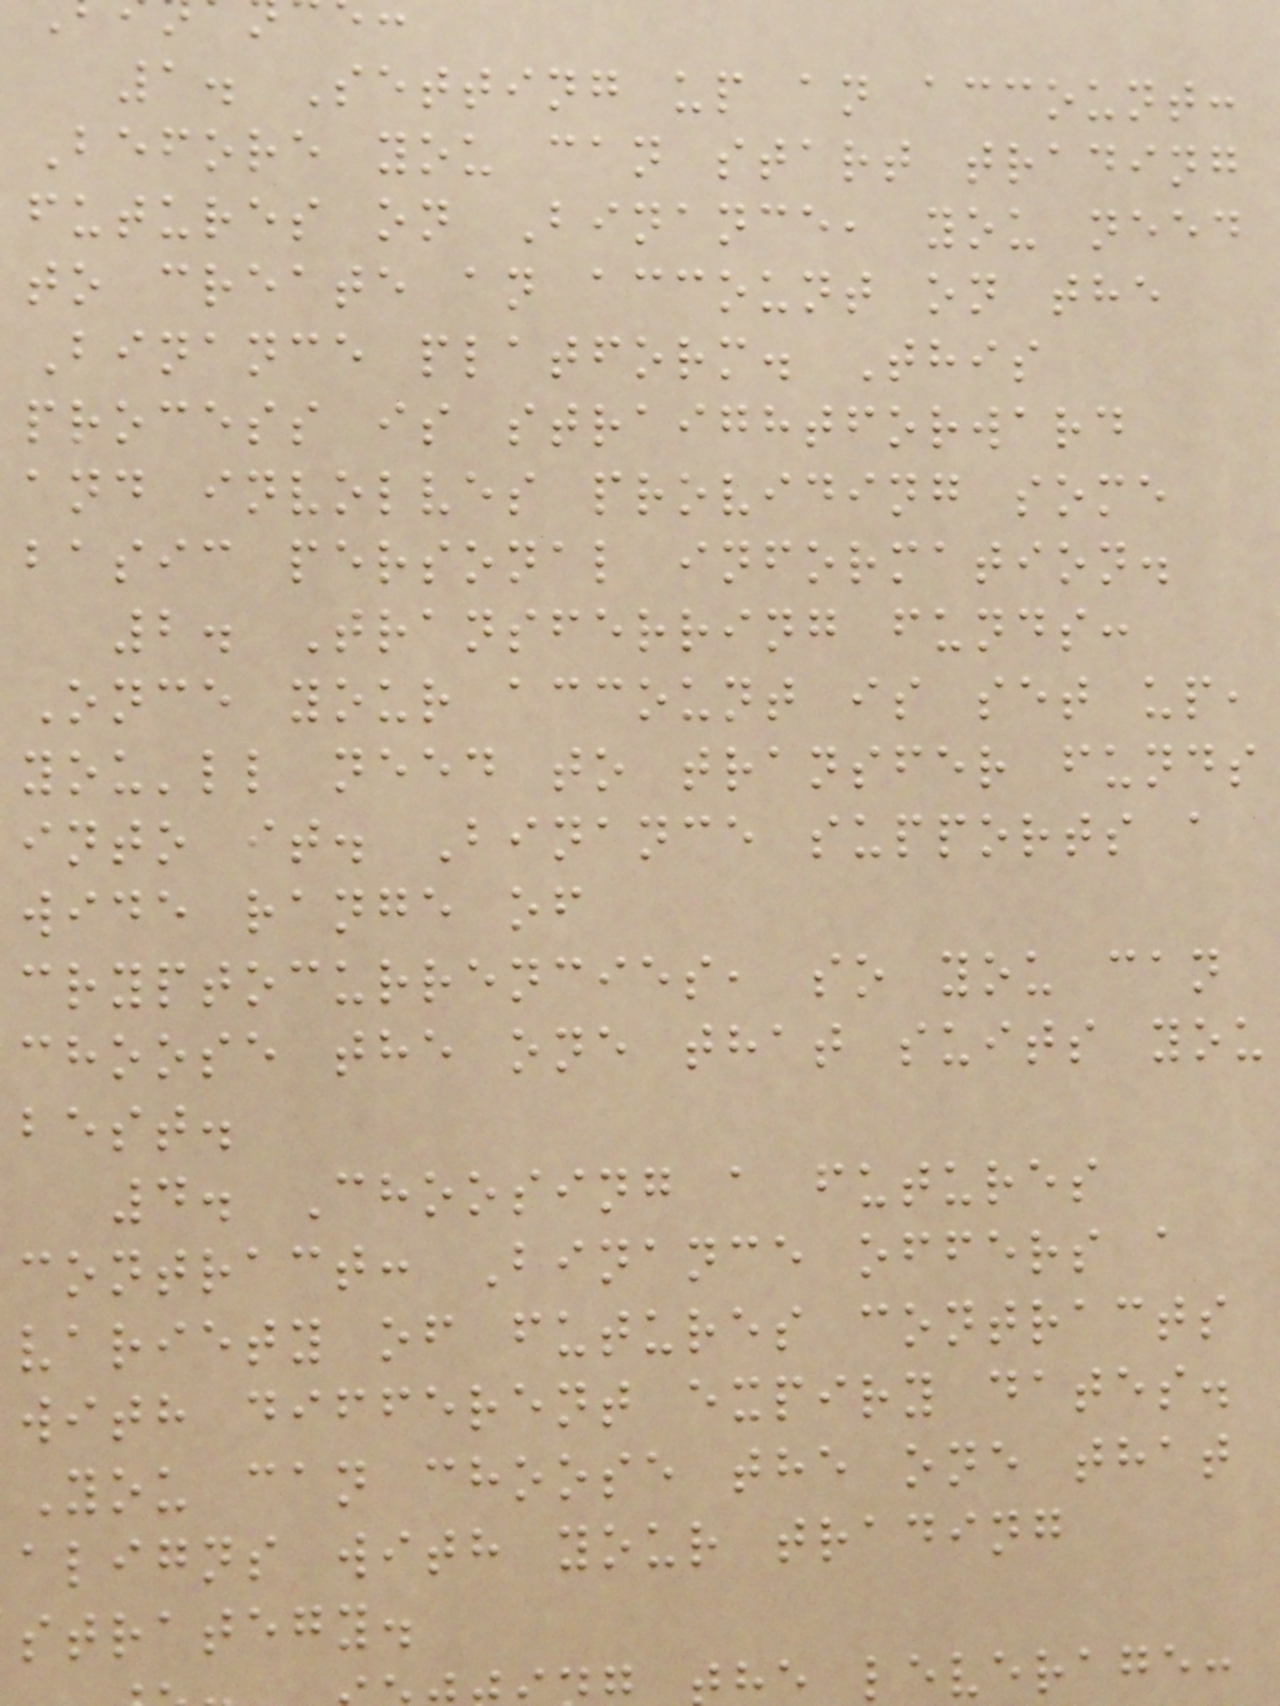1. Setting up an account:
Before you can start trading
futures on Binance, you need
to create an account on the
Binance platform. This
process is straightforward
and involves providing some
basic personal information.
2. Transferring funds:
Once your account is set up,
you'll need to transfer funds
into it. Binance supports a
wide range of
cryptocurrencies, so you can
choose the one that suits you
best.
4. Choosing a futures
contract: Binance offers a
variety of futures contracts
with different expiry dates.
You can choose the one that
aligns with your trading
strategy.
e leverage:
